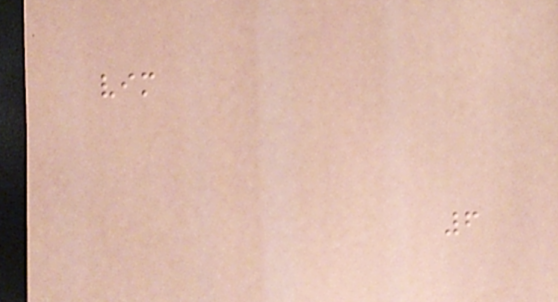vim
6
